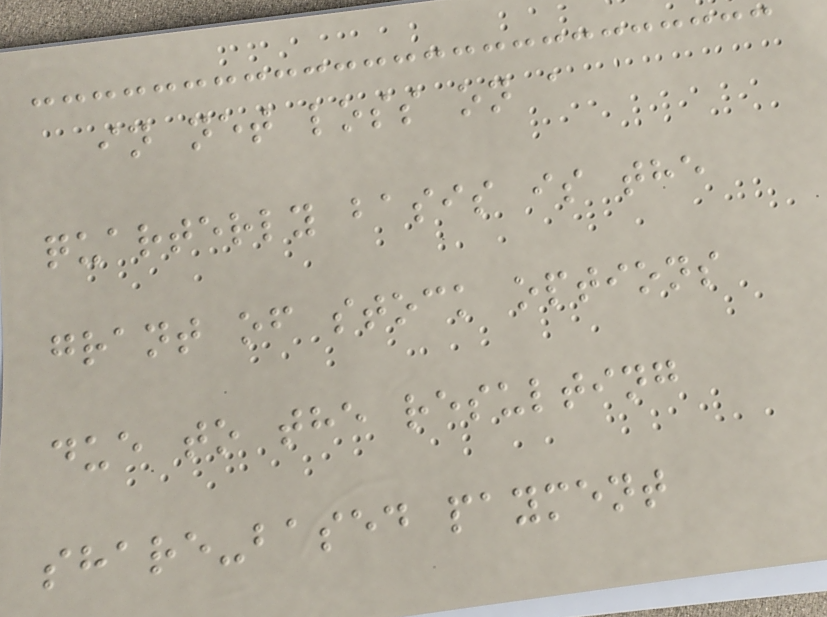in net loss on a
quarterly basis is the
grant of stock options
due to the resulting
share-based payment
